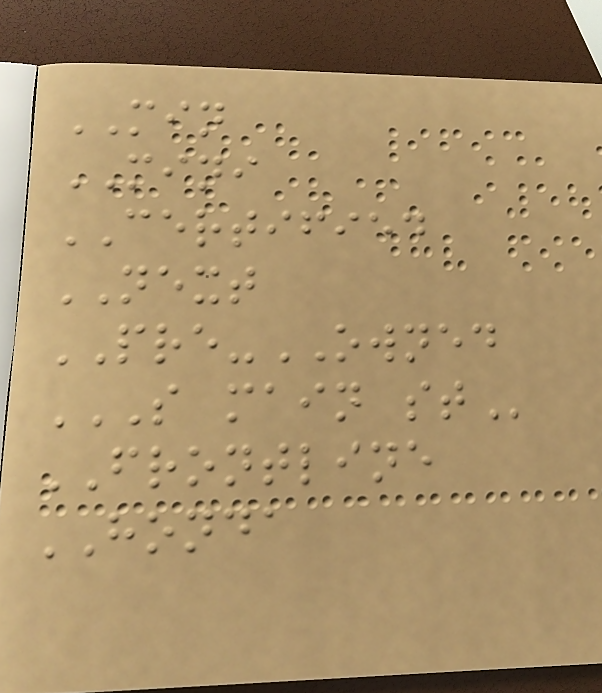MIN
MINI
CERTIFIED
NEXT
PRE-OWNED
S MAIN ST
FRONTLINE
HONDA
